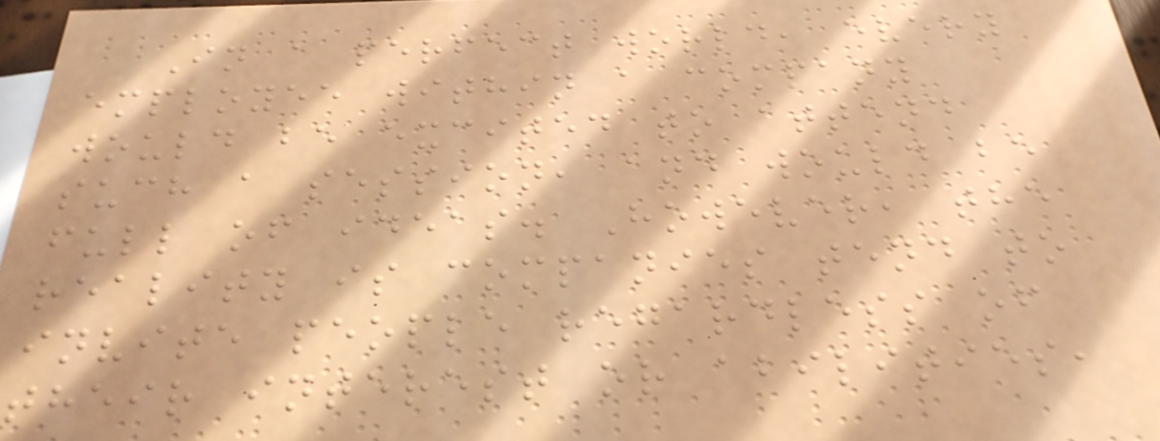In a perfect world, every
employee within a company
would be excited to attend
such a session, and would be
full of ideas. However, the
reality is companies tend to
invite people regardless of
their interest or abilities,
